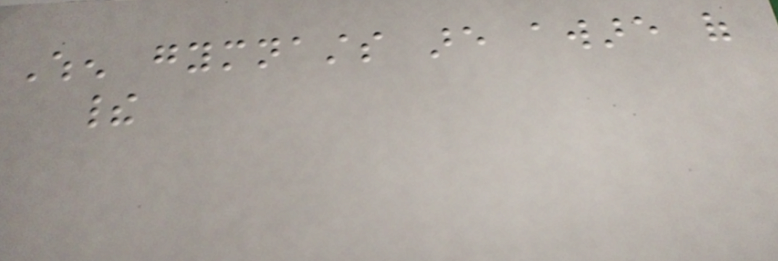When gymnasts are aware of
their
